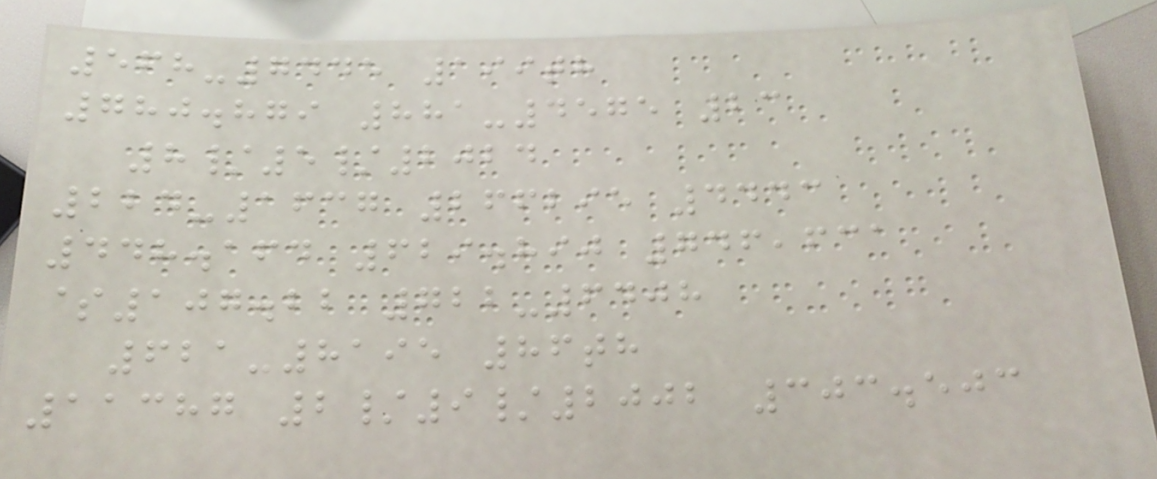568-7445 199th
780.879 881-4575 23
8/5/2024
224-1637 266295 4443
448.164 629.890 746,631
$107.22 722-6408
621-8195 86th
11387 2/9/2002 303.503
